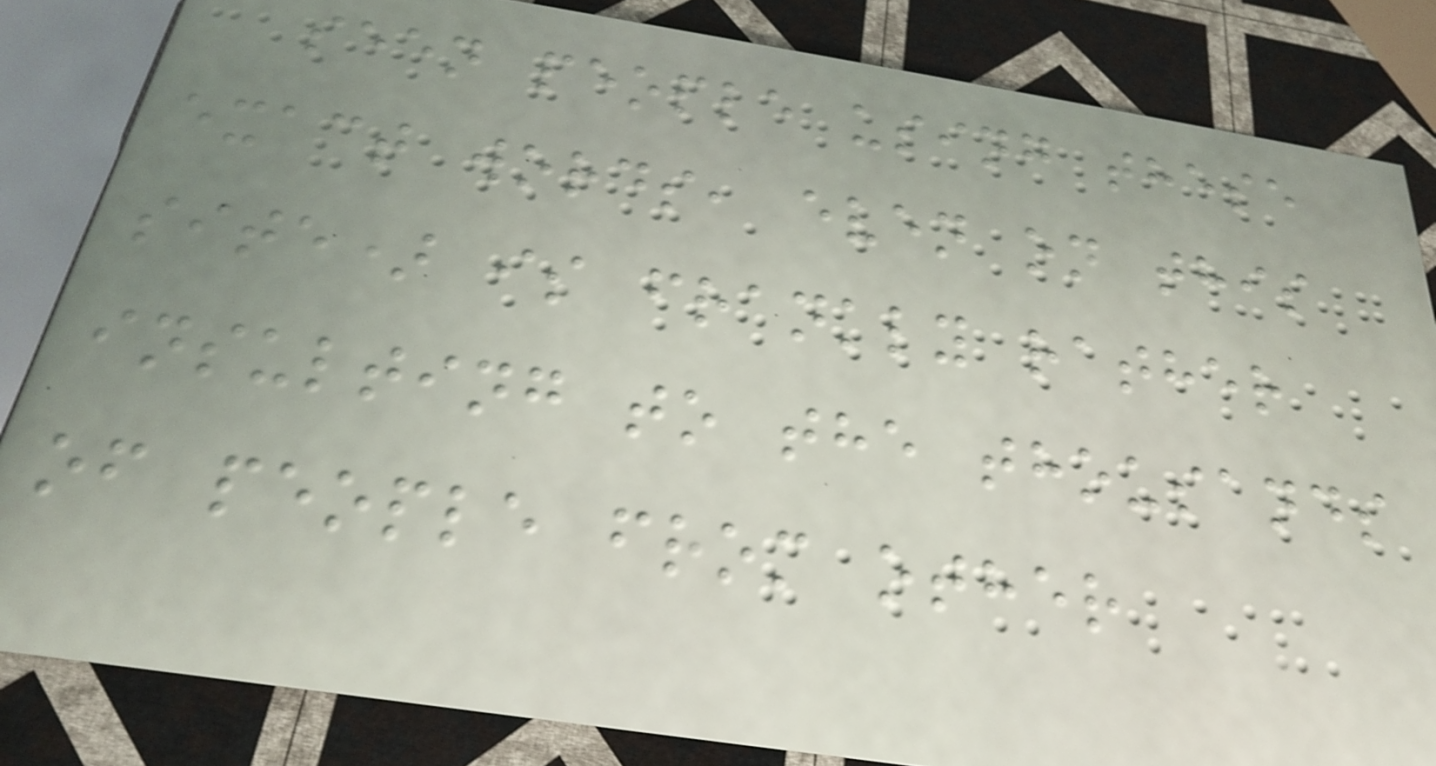seen people using these
exact words, even on this
site) is frankly rather
insulting to the thousands
of people from other
